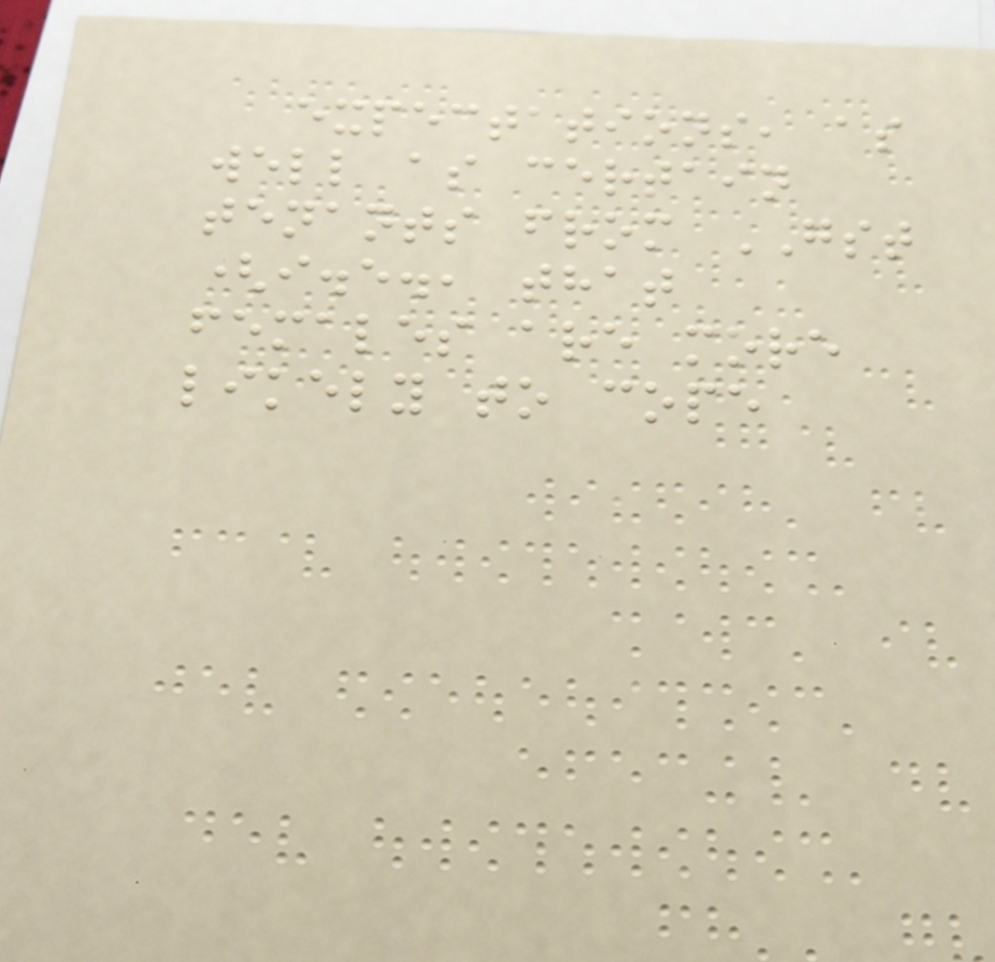expectations, as
well as certain
tenants from GST
(i.e., that
females are more
likely to cope
